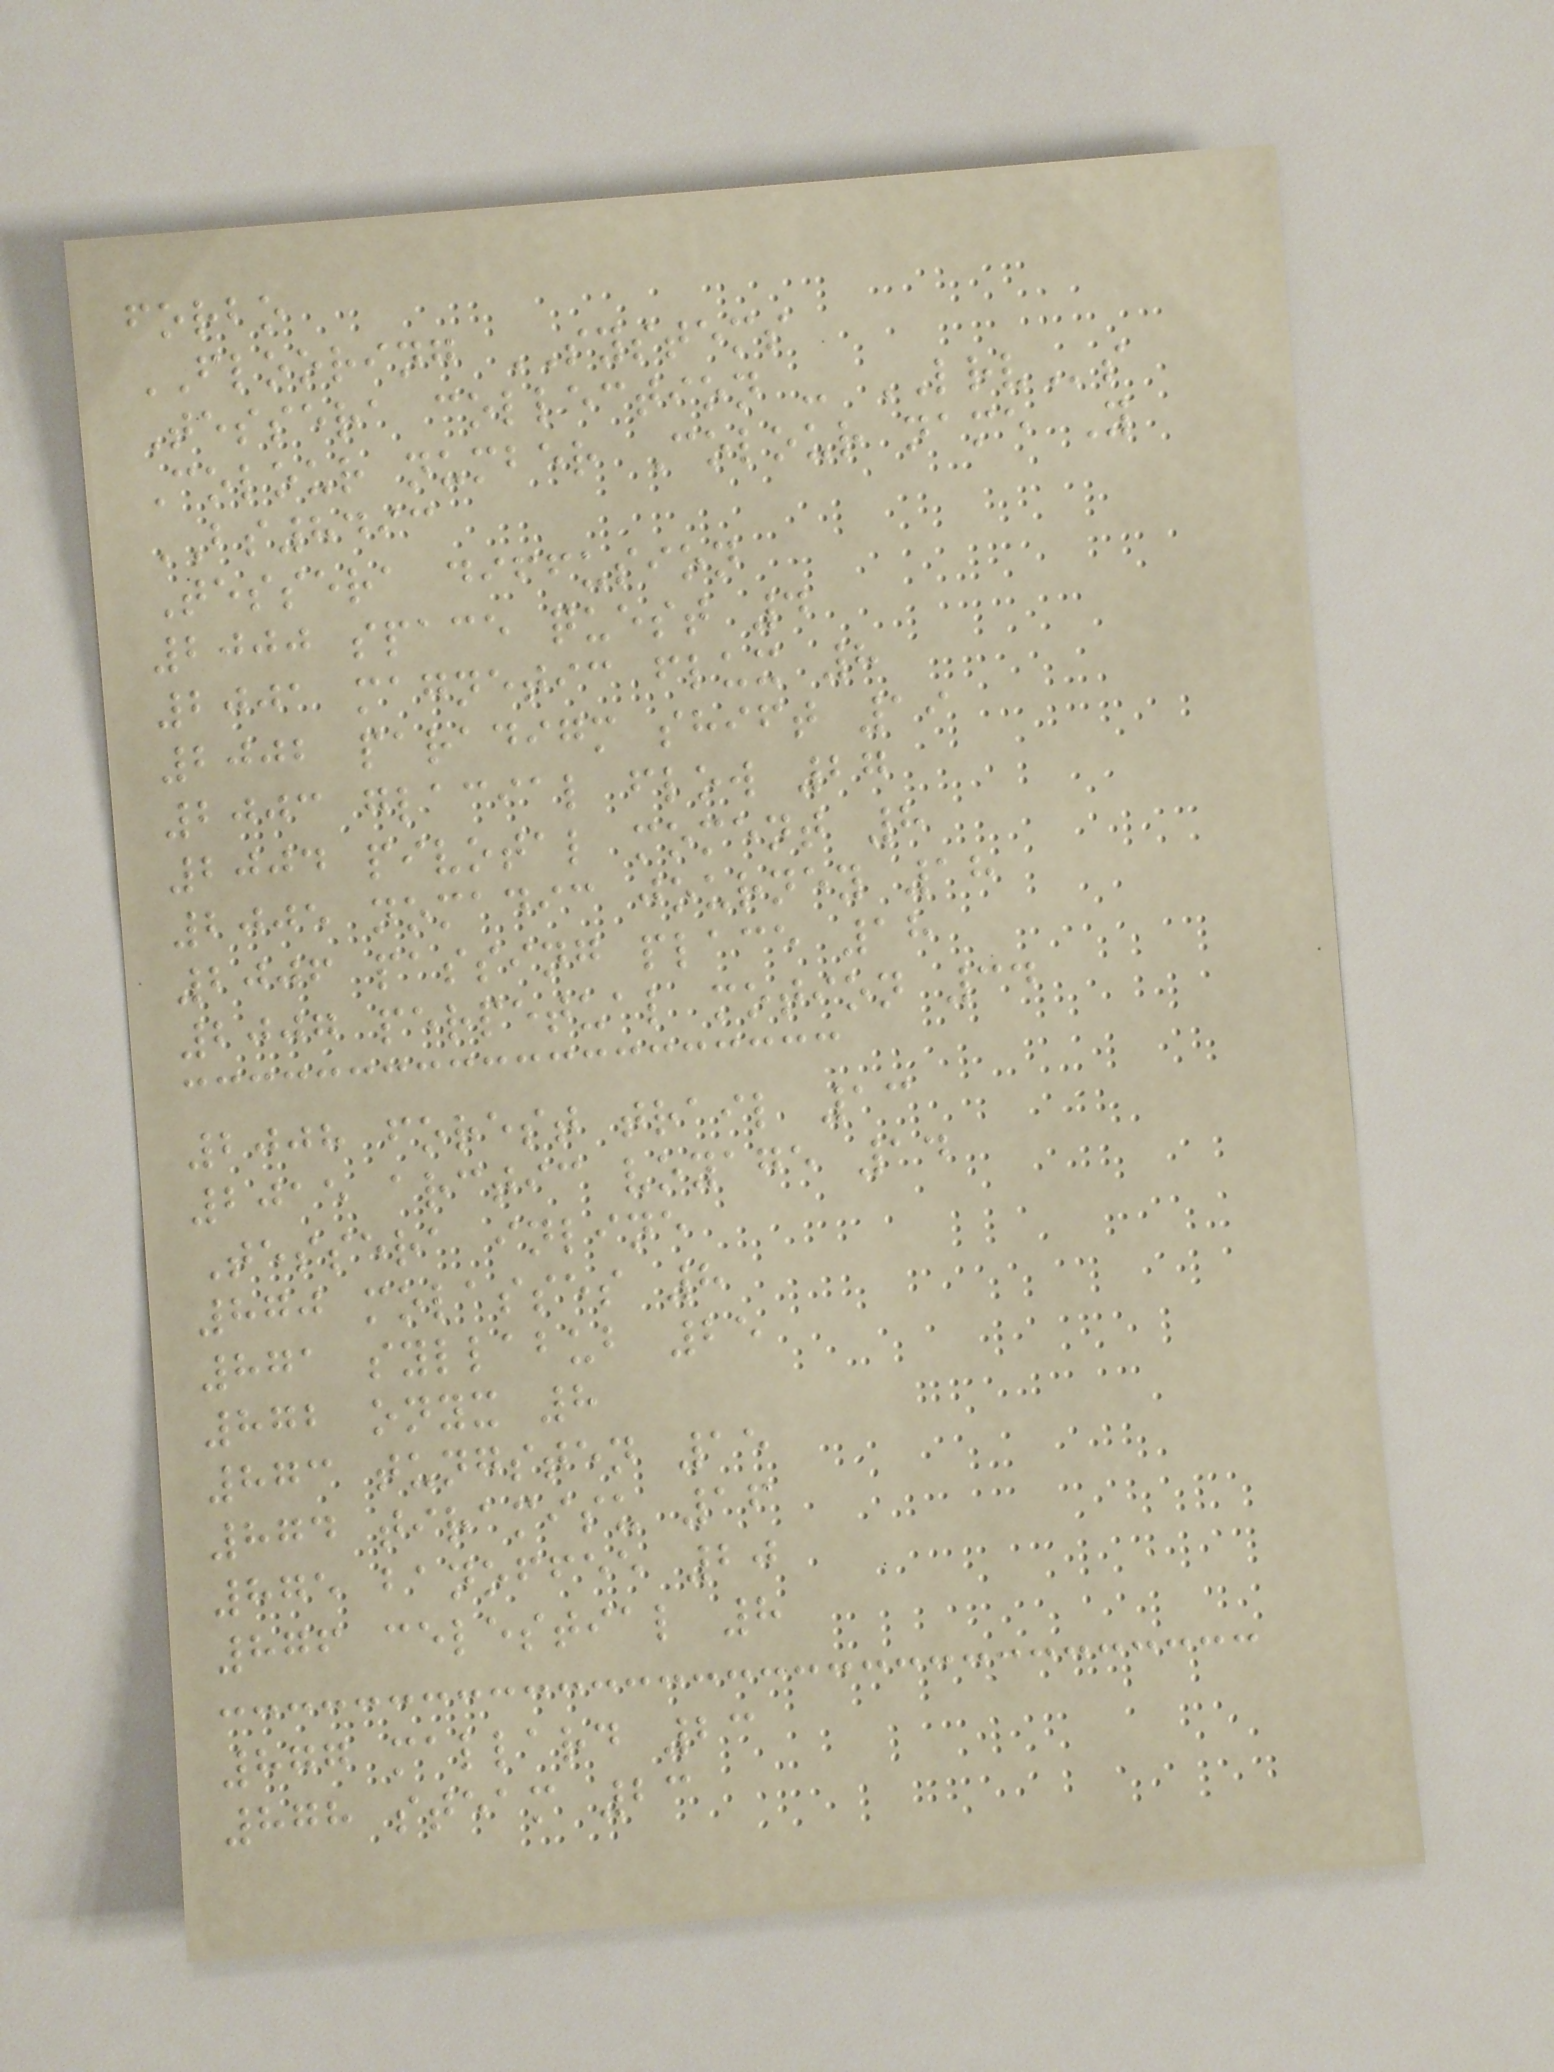forbo
FLOORING SYSTEMS
Tessera collection - LRVs
Colour number Colour name Y
BS8493
Tessera diffusion
2000 space quest 4
2001 magnetic flux 8
2002 paradigm shift 19
2003 glacial flow 27
2004 pivotal moment 8
2005 nomadic journey 18
2006 passing place 18
2007 perpetual motion 34
2008 forest trail 13
2015 arctic voyage 14
Tessera inline
870 molasses 8
871 syllabub 25
872 onyx 8
873 tungsten 15
874 tiramisu 16
875 banoffee 20
876 celestial 8
877 mallard 23
878 steam 23
